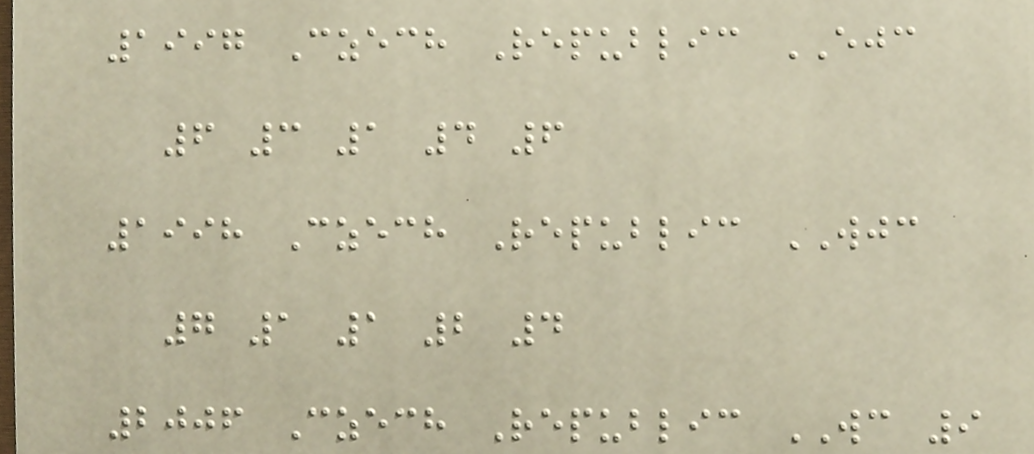1997 Czech Republic EJC
6 3 1 4 6
1998 Czech Republic WJC
7 1 1 2 4
2006 Czech Republic WC 9
